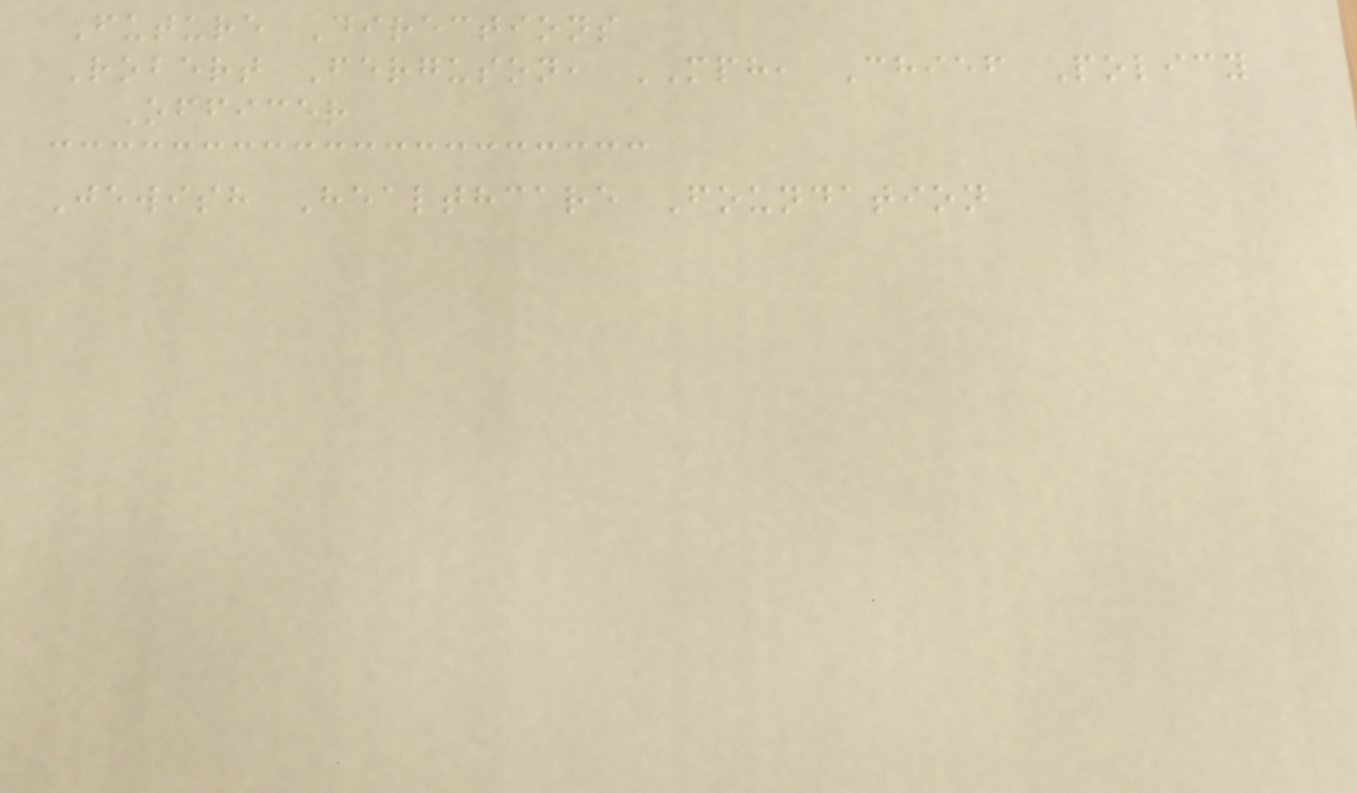Future Directions
Robert Ferguson, MPH, Chief Policy
Officer
Jewish Healthcare Foundation
